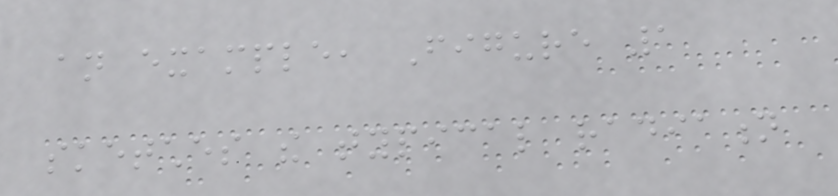an example, Figure 1
sketches the typical radiation
